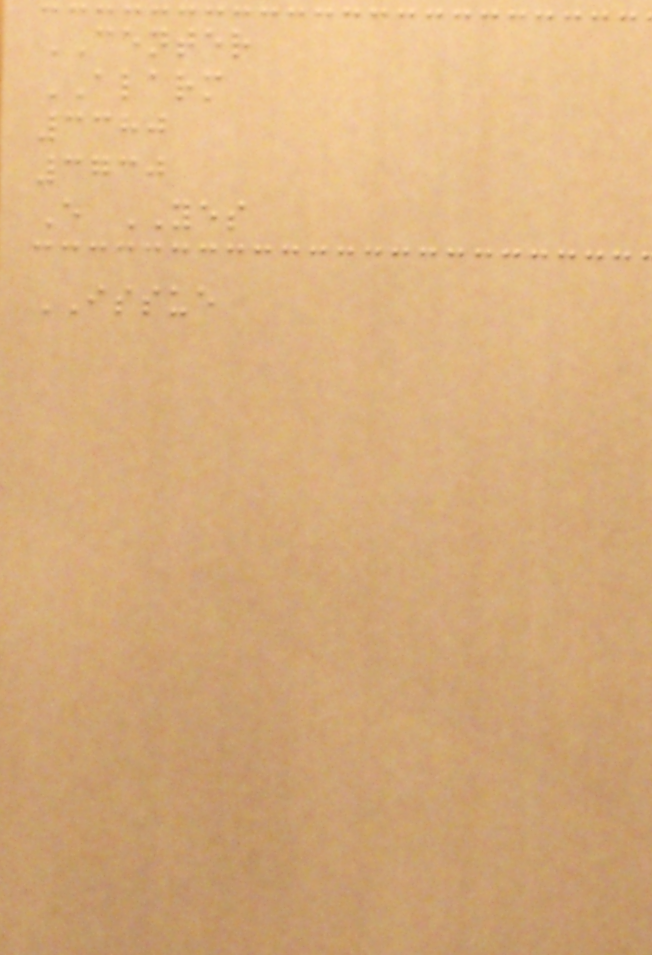CENTER
ALARM
3380
3730
E YES
ISSUE
